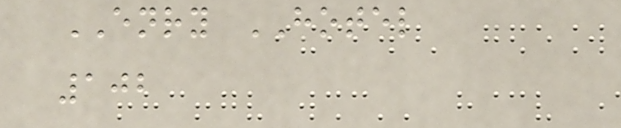ENRY HOTEL
102
